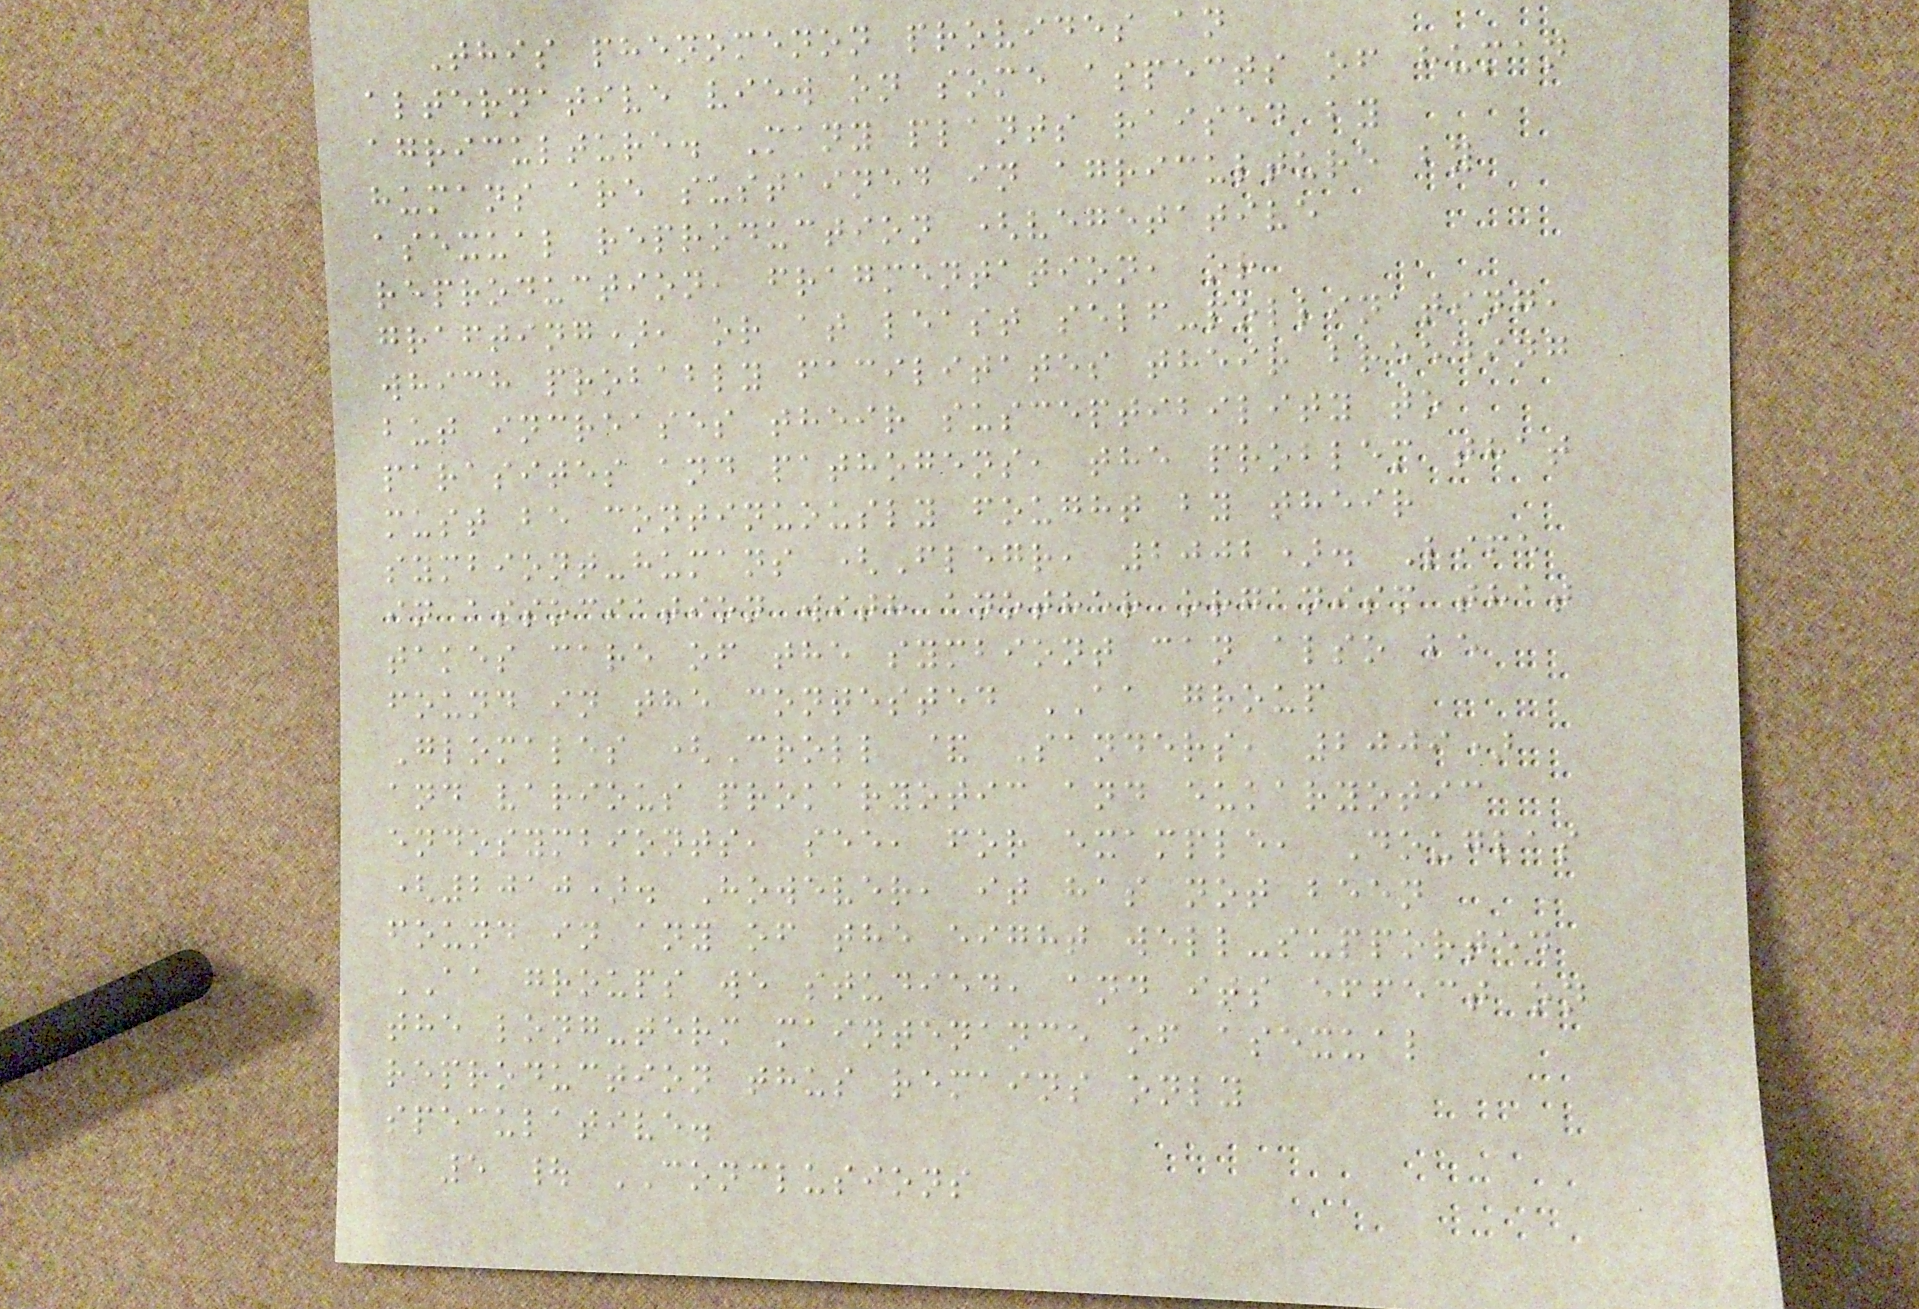This phenomenon provides an
alternative view on some aspects of human
agriculture. Many plants raised by
humans are sustained in agriculture by
asexual reproduction (vegetative
reproduction, fragmentation, or
grafting), or at least self-pollinating,
which probably facilitates their breeding
but increases their susceptibility to
parasites and pathogens, the problem that
must be continuously fought by their
symbiont-humans (Flegr, 2002). Life
in association with another organism that
takes care of the symbiont can also be
found in the contested AA group
Glomales (Croll & Sanders, 2009)
and various prokaryotic and eukaryotic
endosymbionts, see, for example, Douglas
(2010). However, it has not been
found in any of the eight well-supported
AA groups we studied, and its effect on
the long-term maintenance of asexual
reproduction thus remains only
speculative.
5 | CONCLUSIONS
